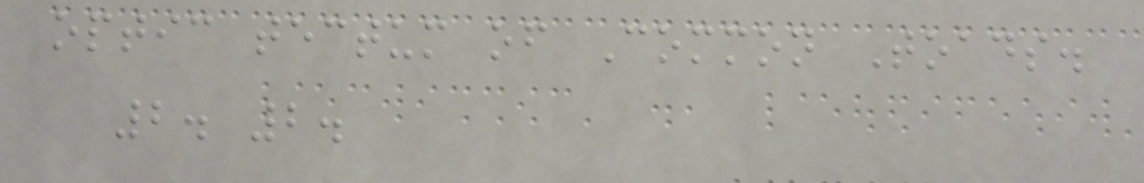optic tectum of Common Toads.
2. 2.
